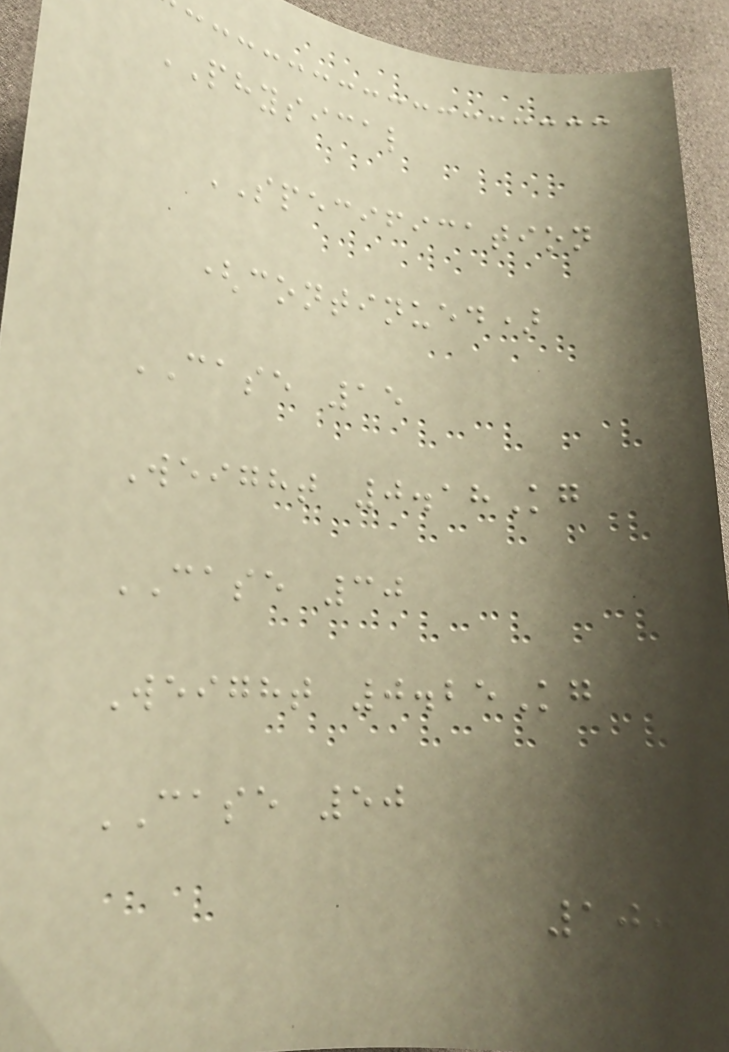PHYSICAL
SPECIFICATION
(continued)
CASE 15
Weight 0.18Kg
CASE 30
Weight 0.25Kg
CASE 50
100
